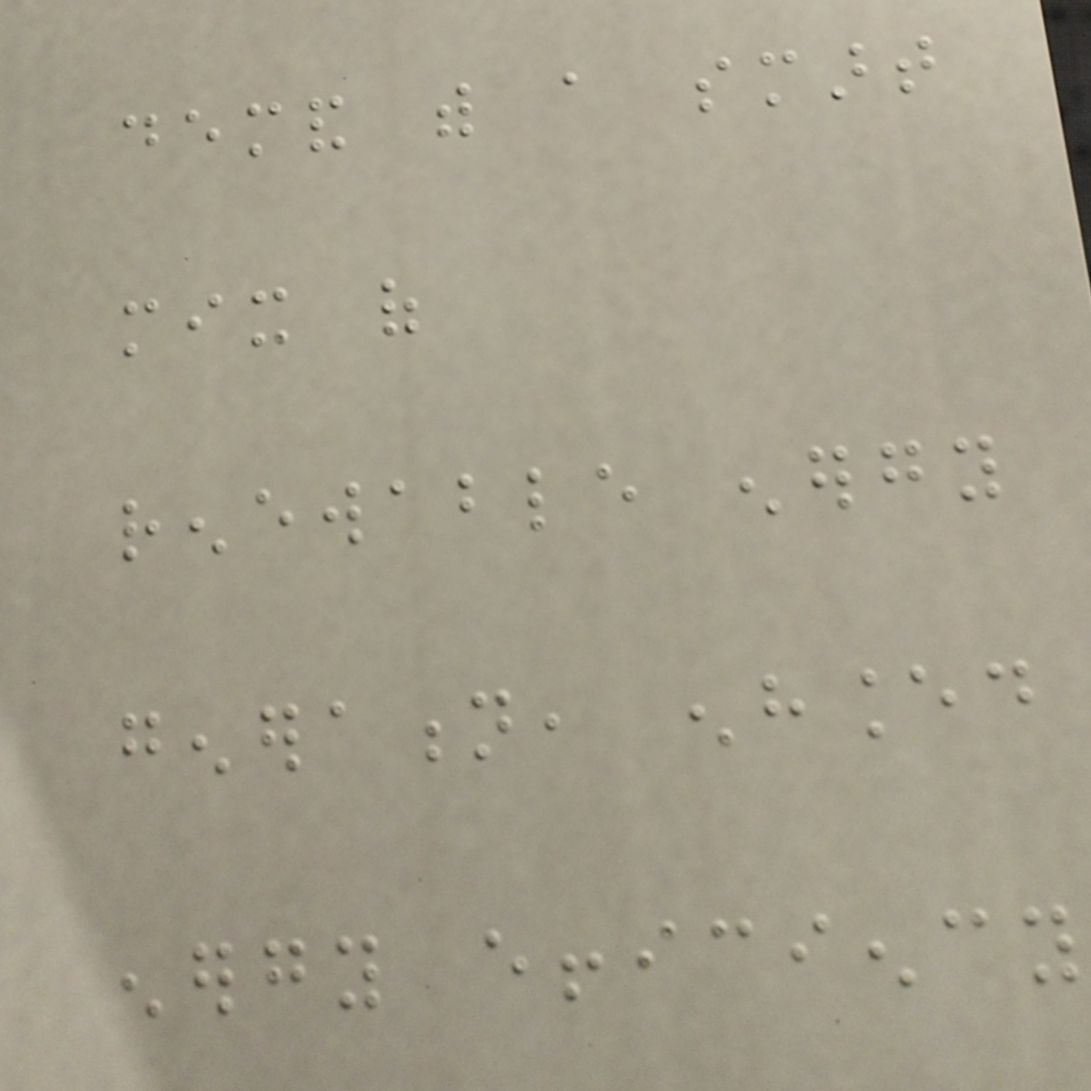demand with a smart
mix of
renewable energy
generation, enhanced
energy efficiency
